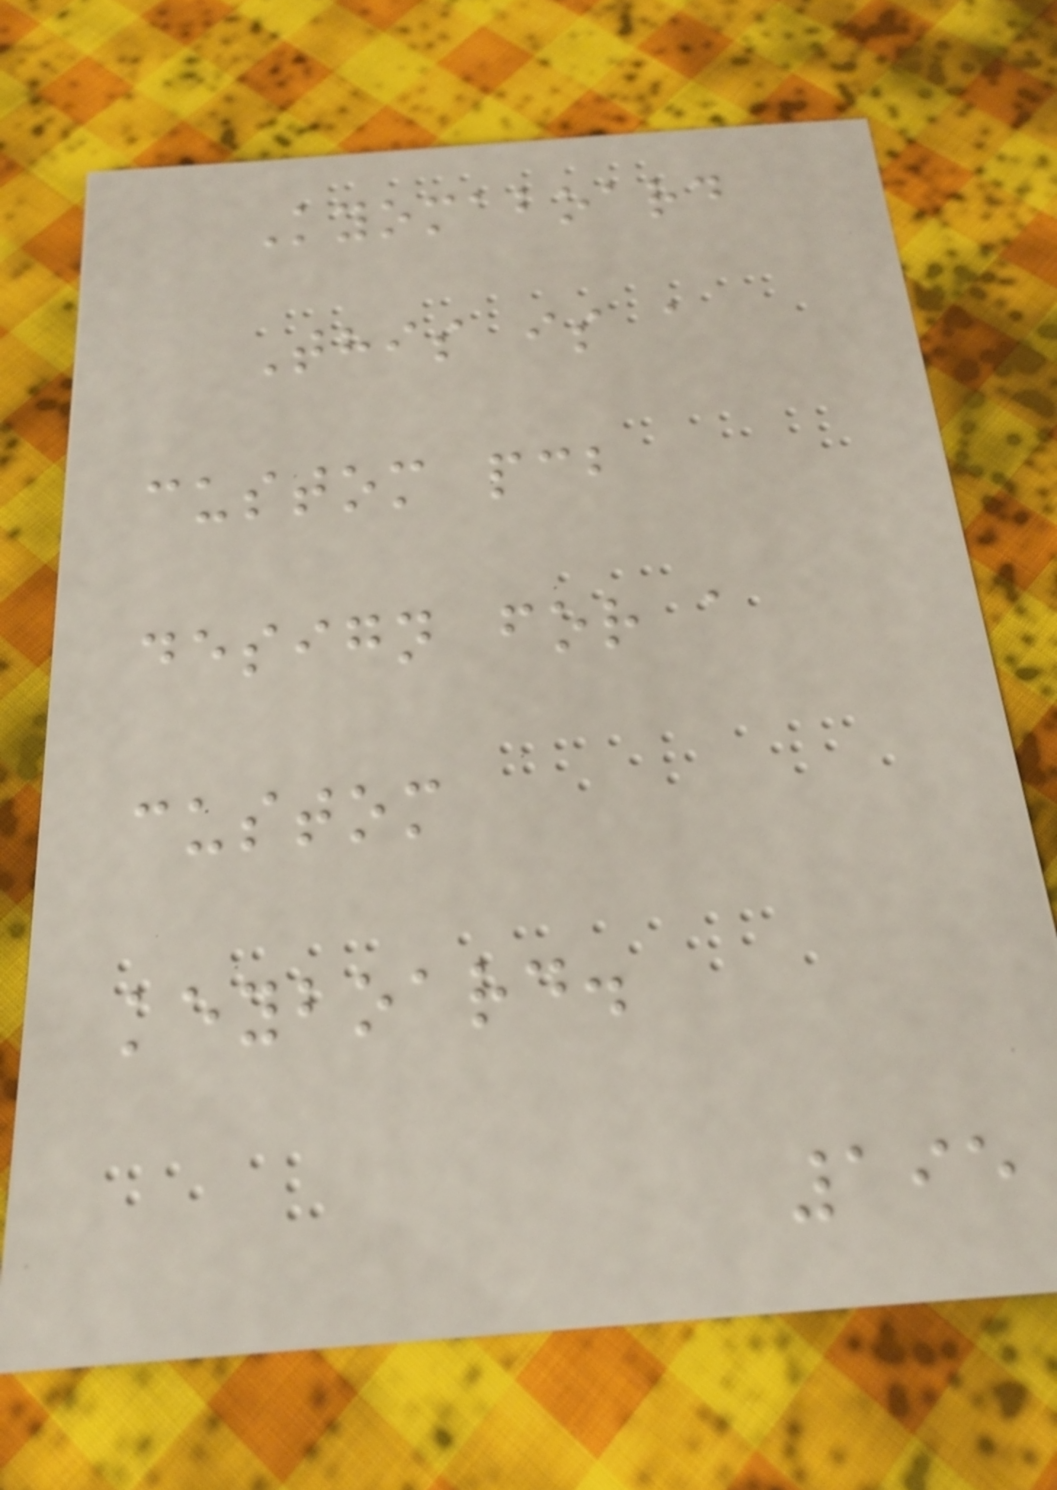Kyomaboard
This is a
custom pcb
design for a
custom
keyboard.
195
